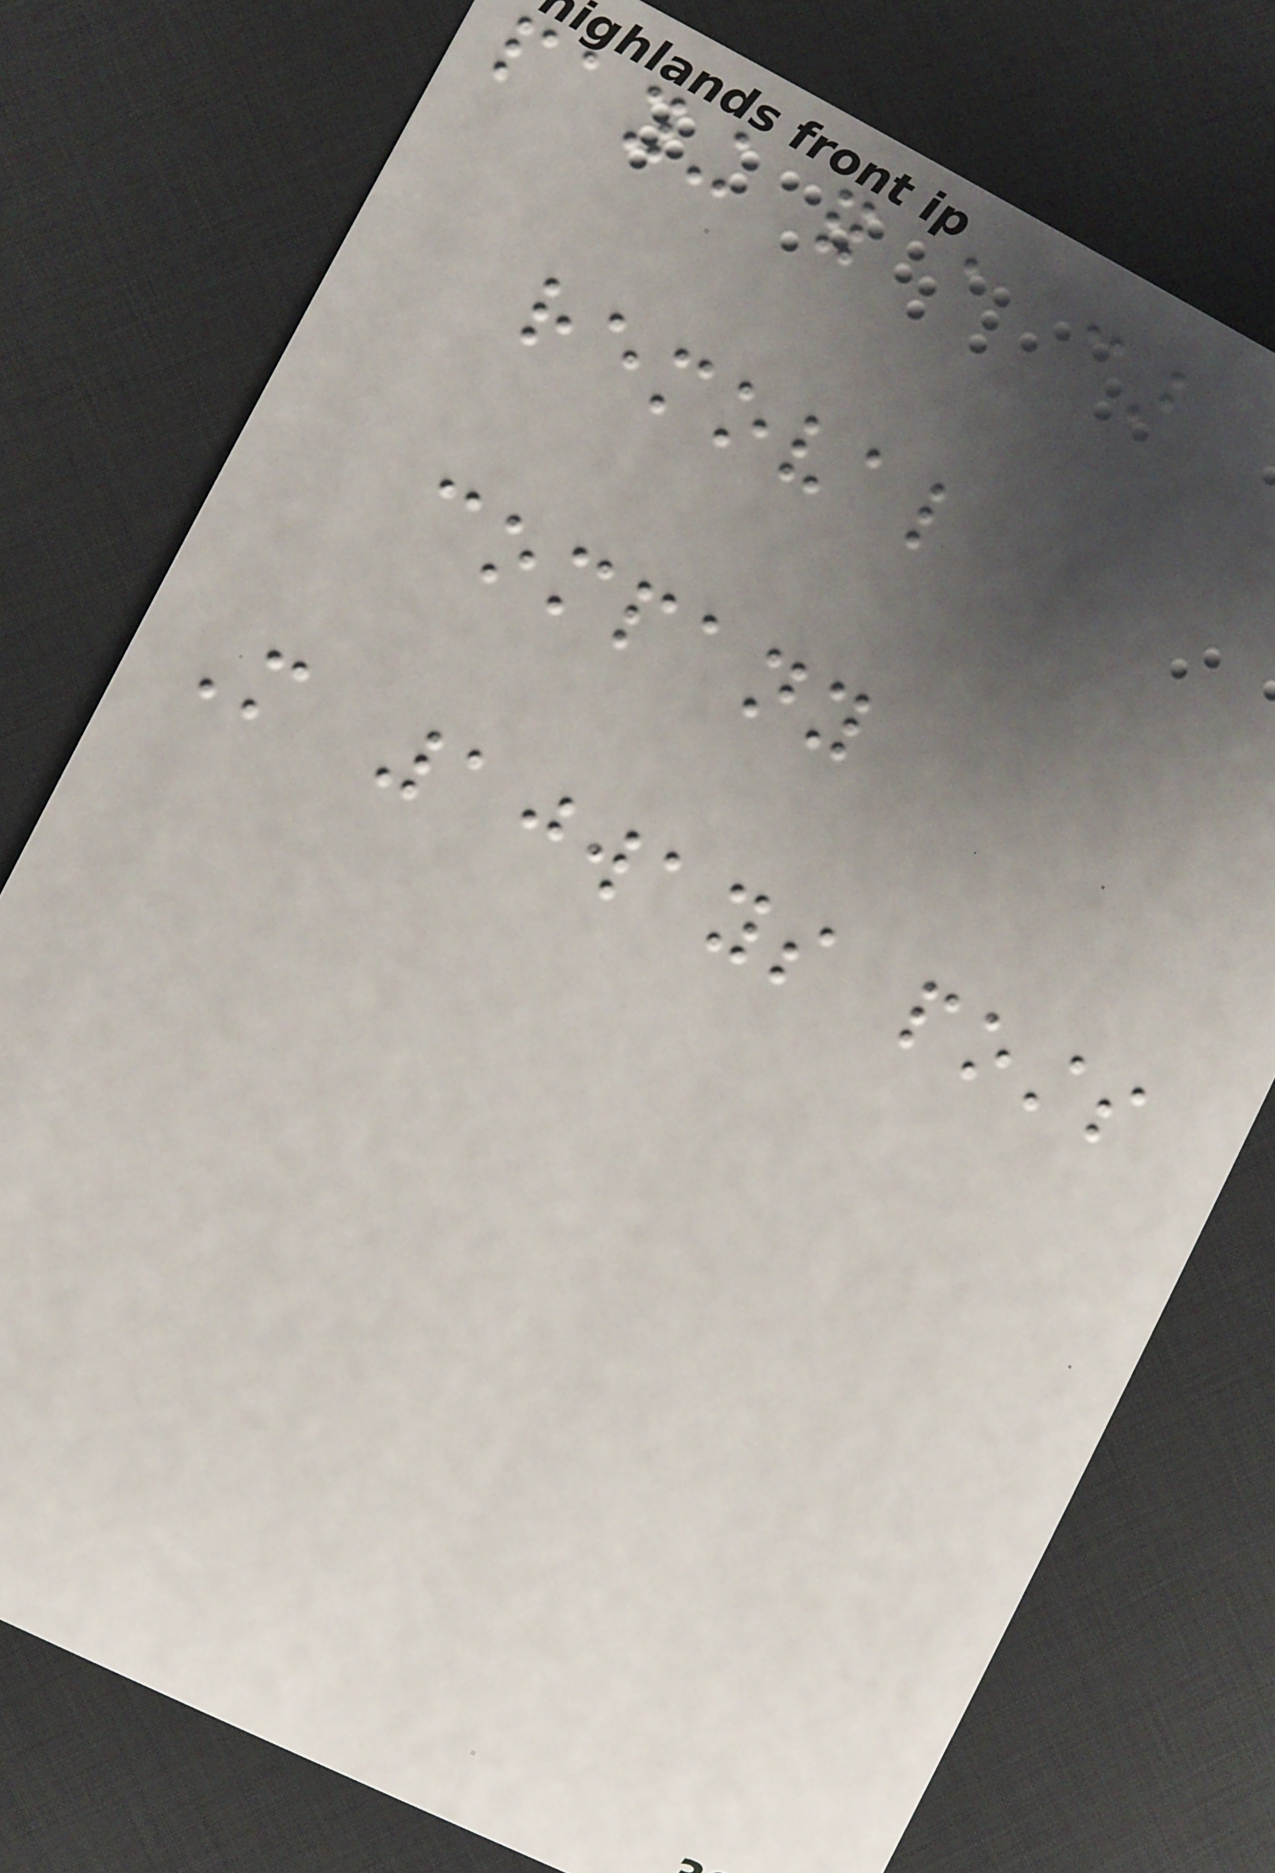paying for a car
removal
company
More 10ways posts
